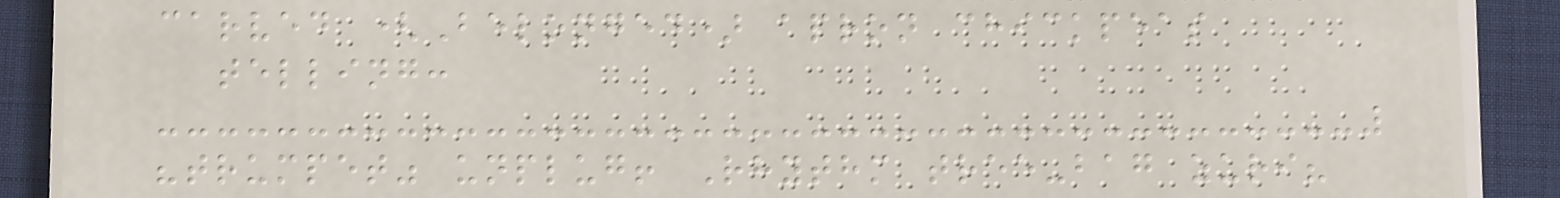carved (Belonged) apron chickpeas
telling:
"trumpet" unplug! Rhythm tree-bag zuri?
